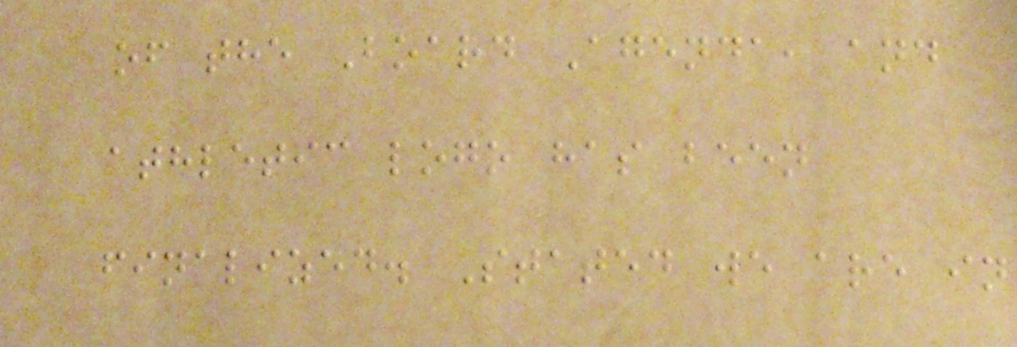of the Board Agenda, and
athletic logo has been
finalized. Stated we are in
